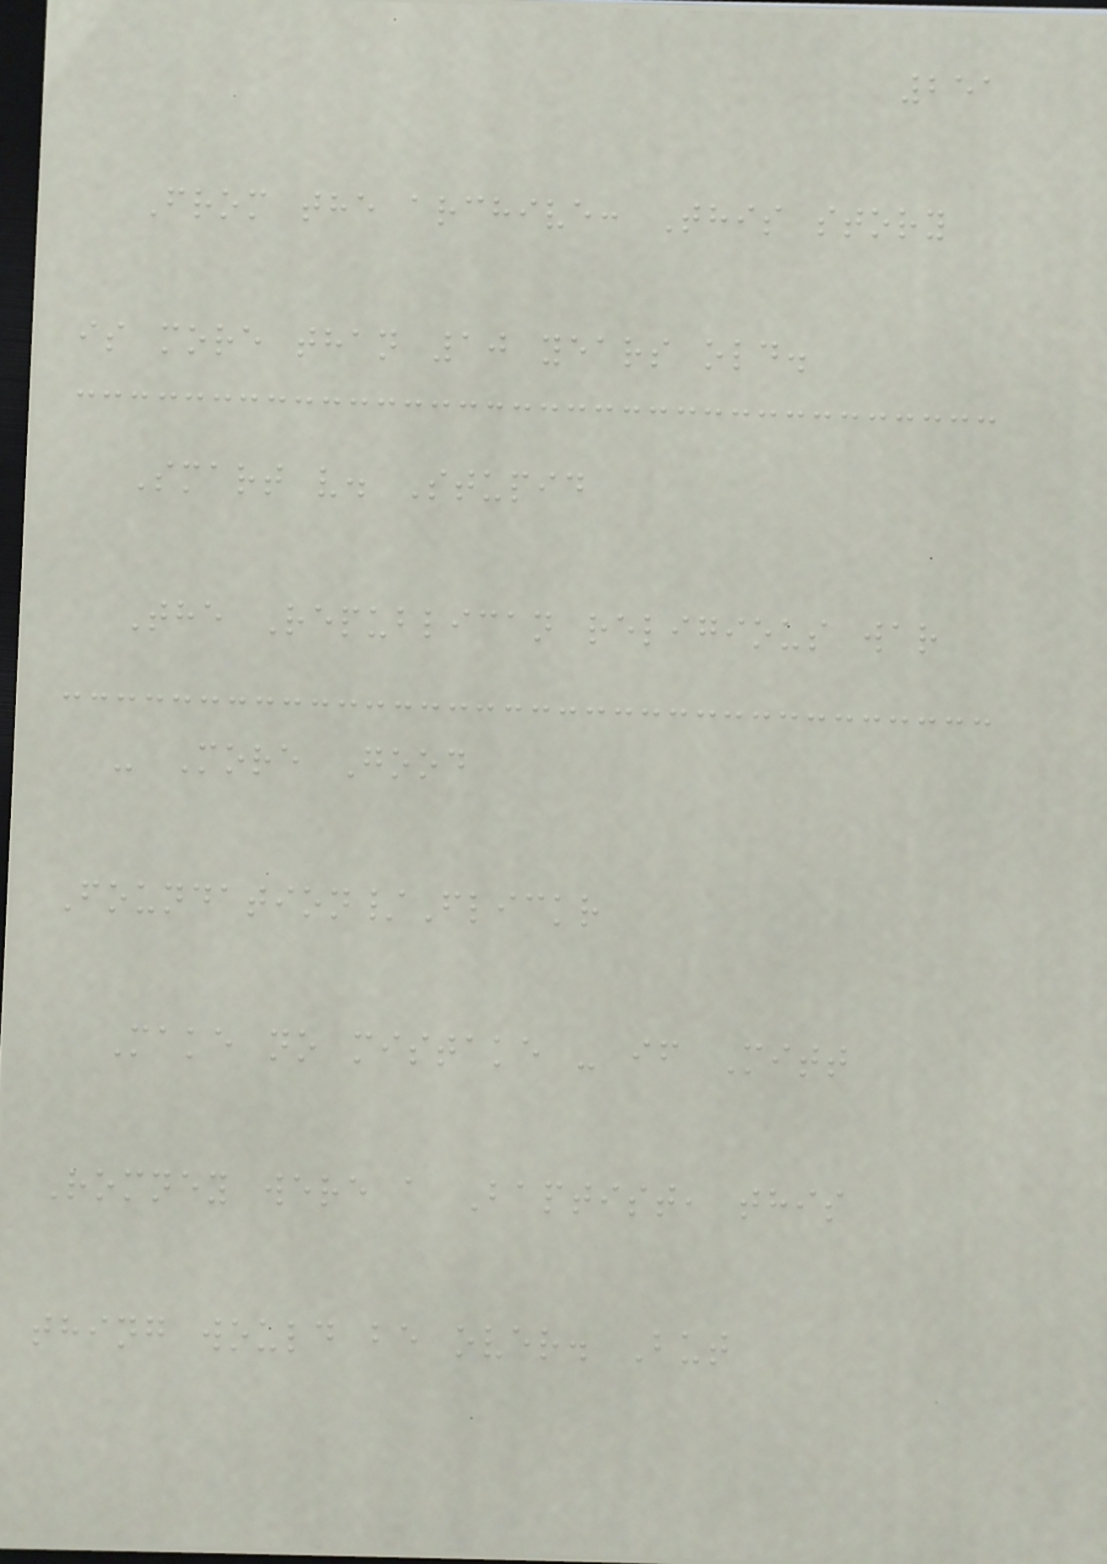251
From the archive: This story
is more than 10 years old.
Smart v. Stupid
The Republican religious war
- More Good
Foundation/Flickr
Make no mistake - if Mitt
Romney were a Baptist, this
thing would be over. But
